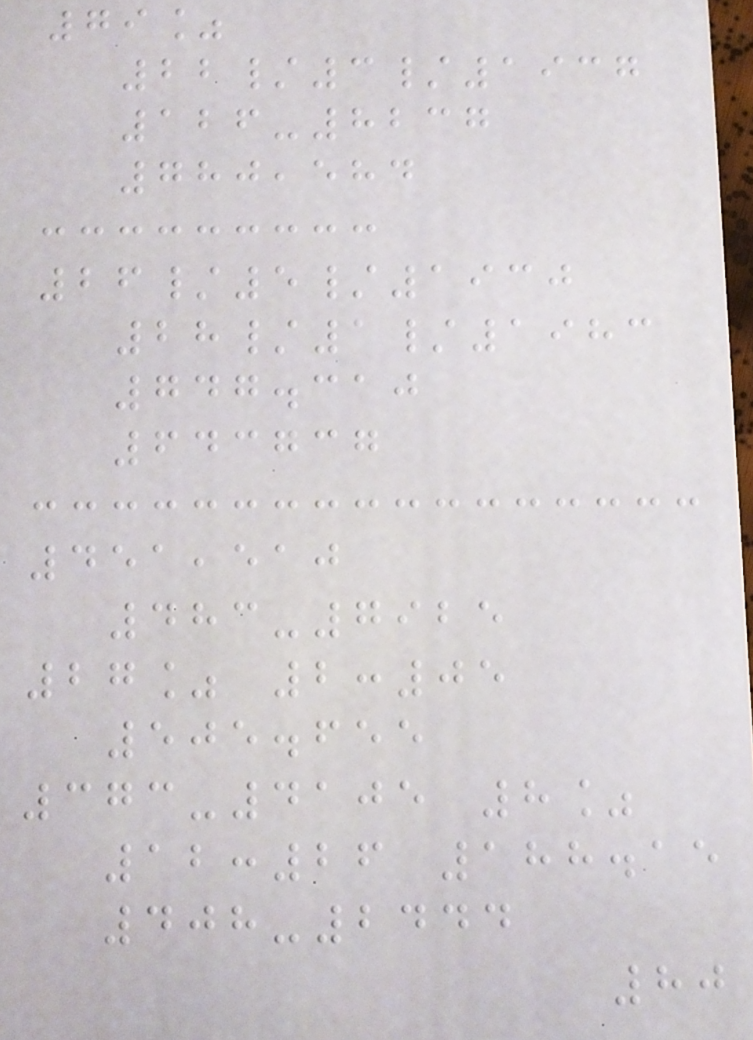79%
22/3/1937
126-8237
780,584
26/5/1930
28/1/1983
747.310
643737
451,510
483-7925
27% 2:05
505.655
373-4105 8%
12:26 188.15
408-2444
80
